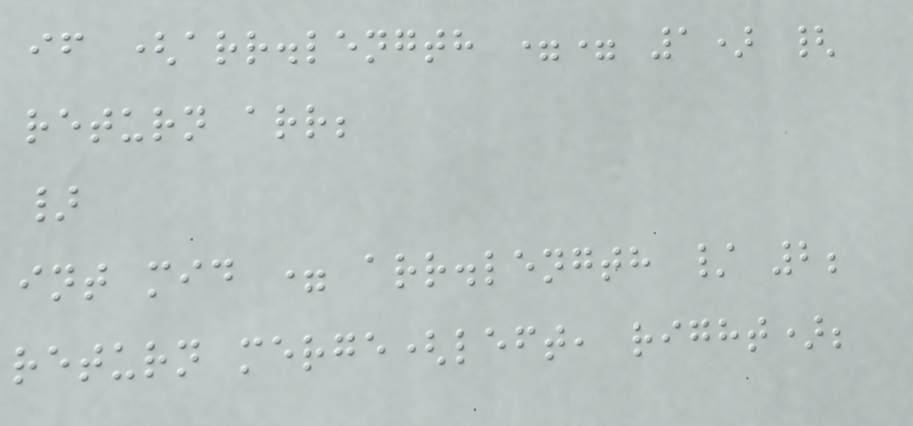if (arr.length == 1) {
return arr;
}
int mid = arr.length / 2;
return merge(left, right);
